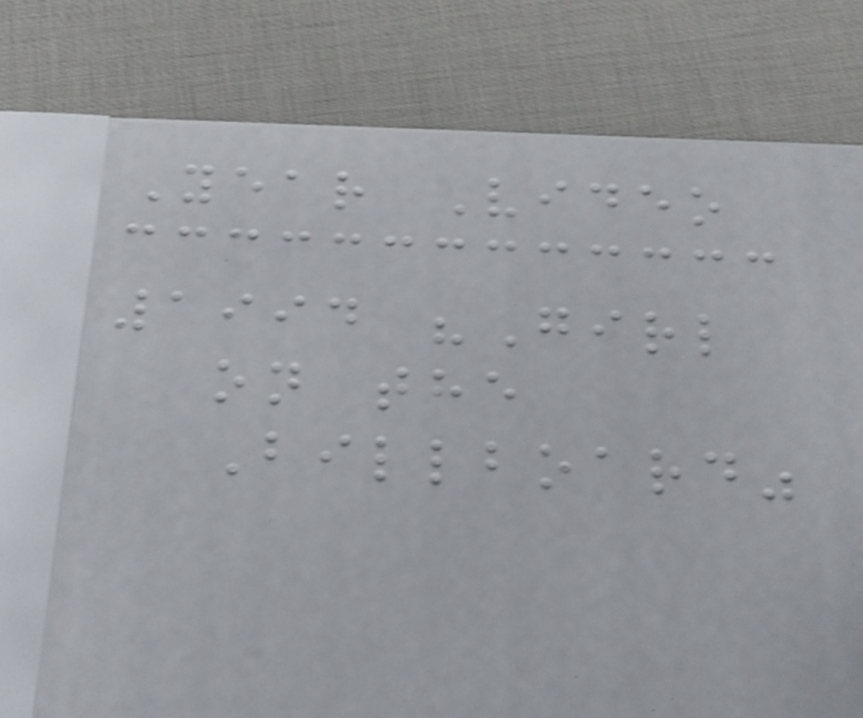Year Video
1994 "Girl
on the
Billboard"
